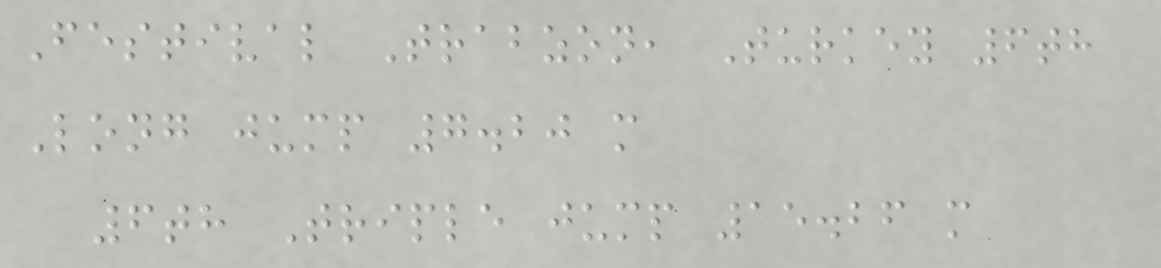Festival Trabzon, Turkey 6th
Long jump 7.20 m
6th Triple jump 15.26 m
